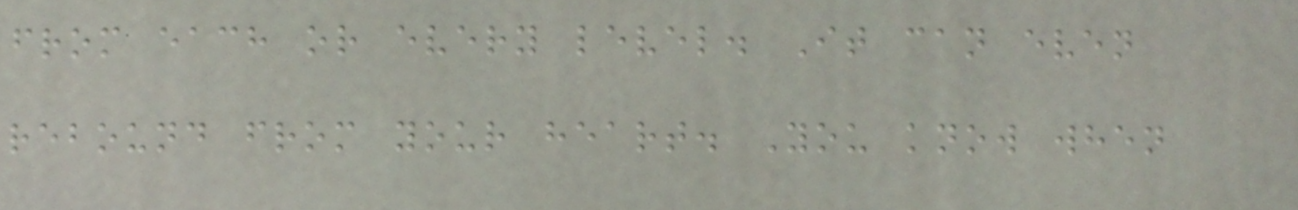from each or every level. It can even
rebound from your heart. You know when
